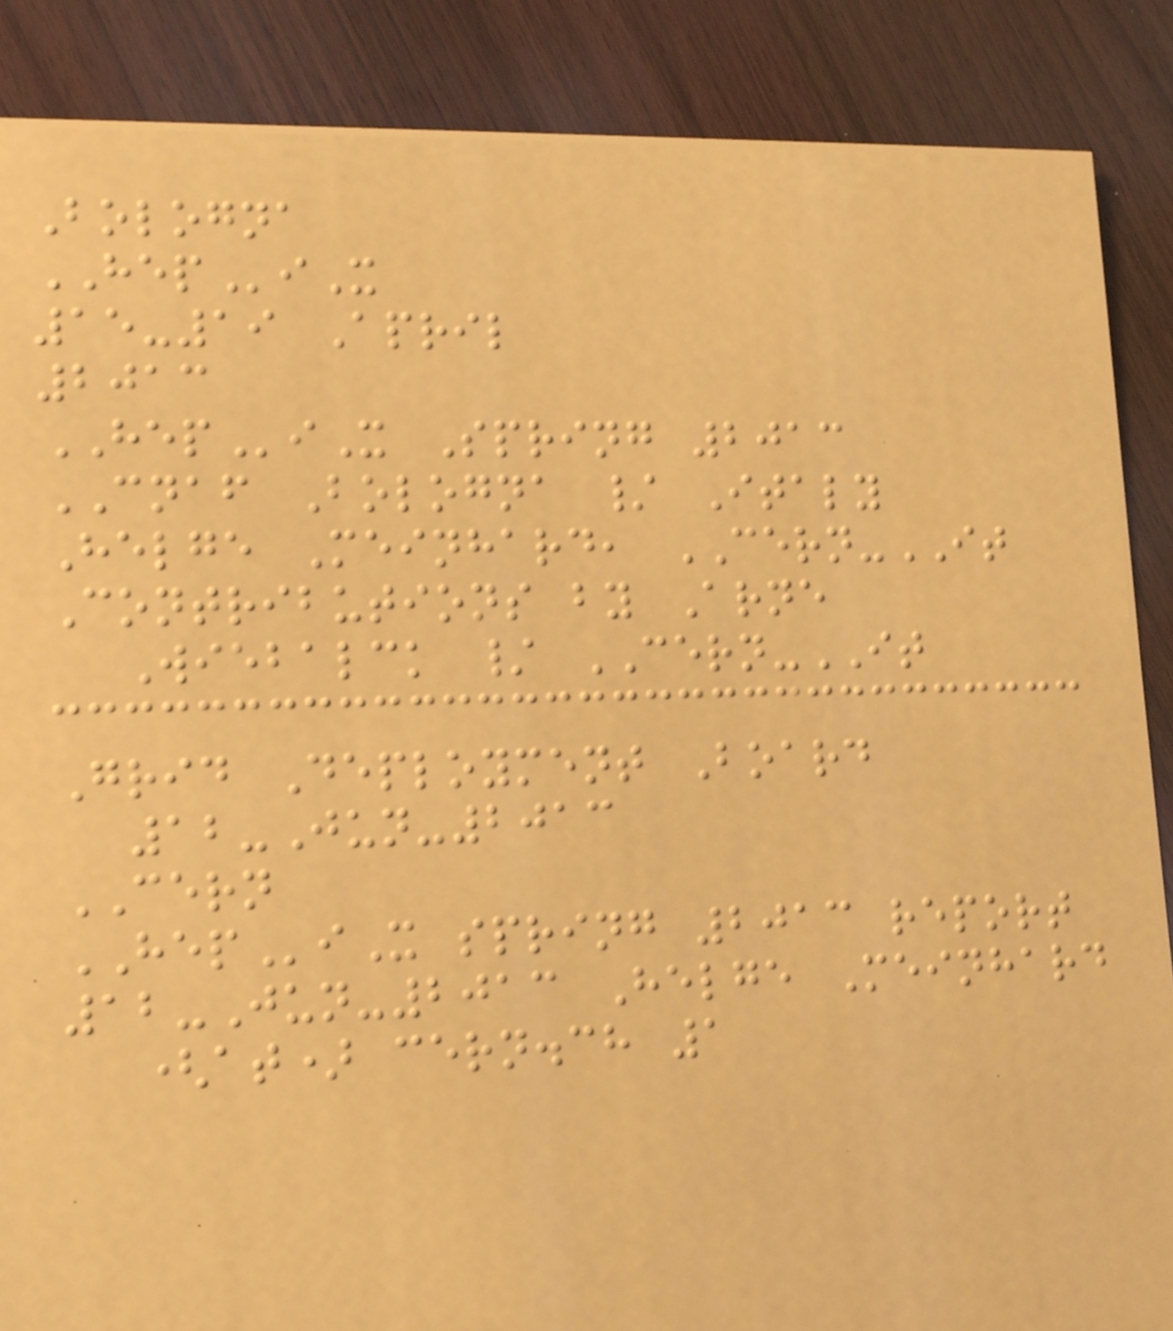Bologna
HEPiX
15-19 April
2013
HEPiX Spring 2013
CNAF Bologna / Italy
Helge Meinhard, CERN-IT
Contributions by Arne
Wiebalck / CERN-IT
Grid Deployment Board
12-Jun-2013
CERN
HEPiX spring 2013 report
12-Jun-2013 Helge Meinhard
(at) cern.ch 1
